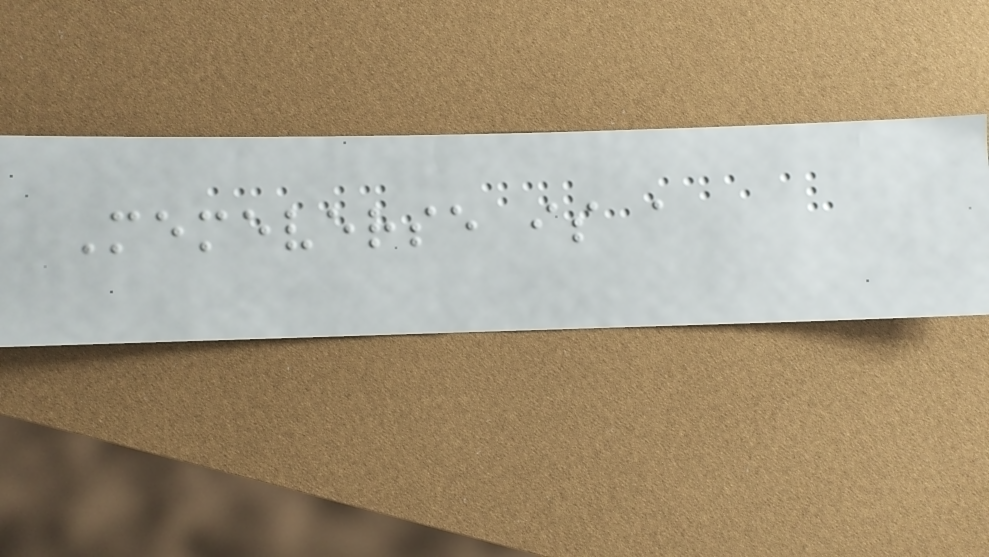Memeverse is a
